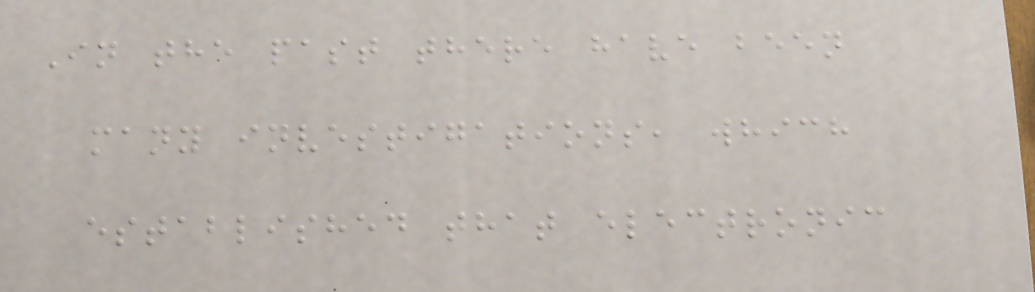In the past there have been
many investigations, which
established that electronic
